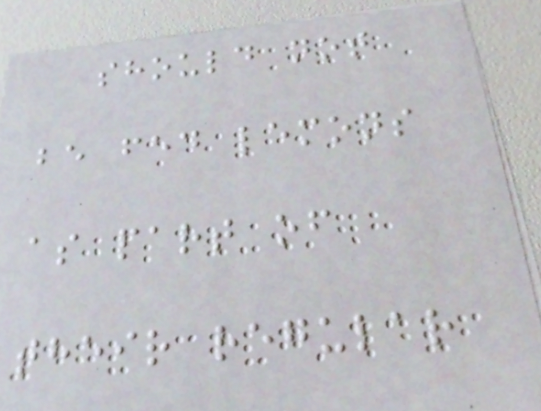should not
be fed lemons
as part of
their regular
